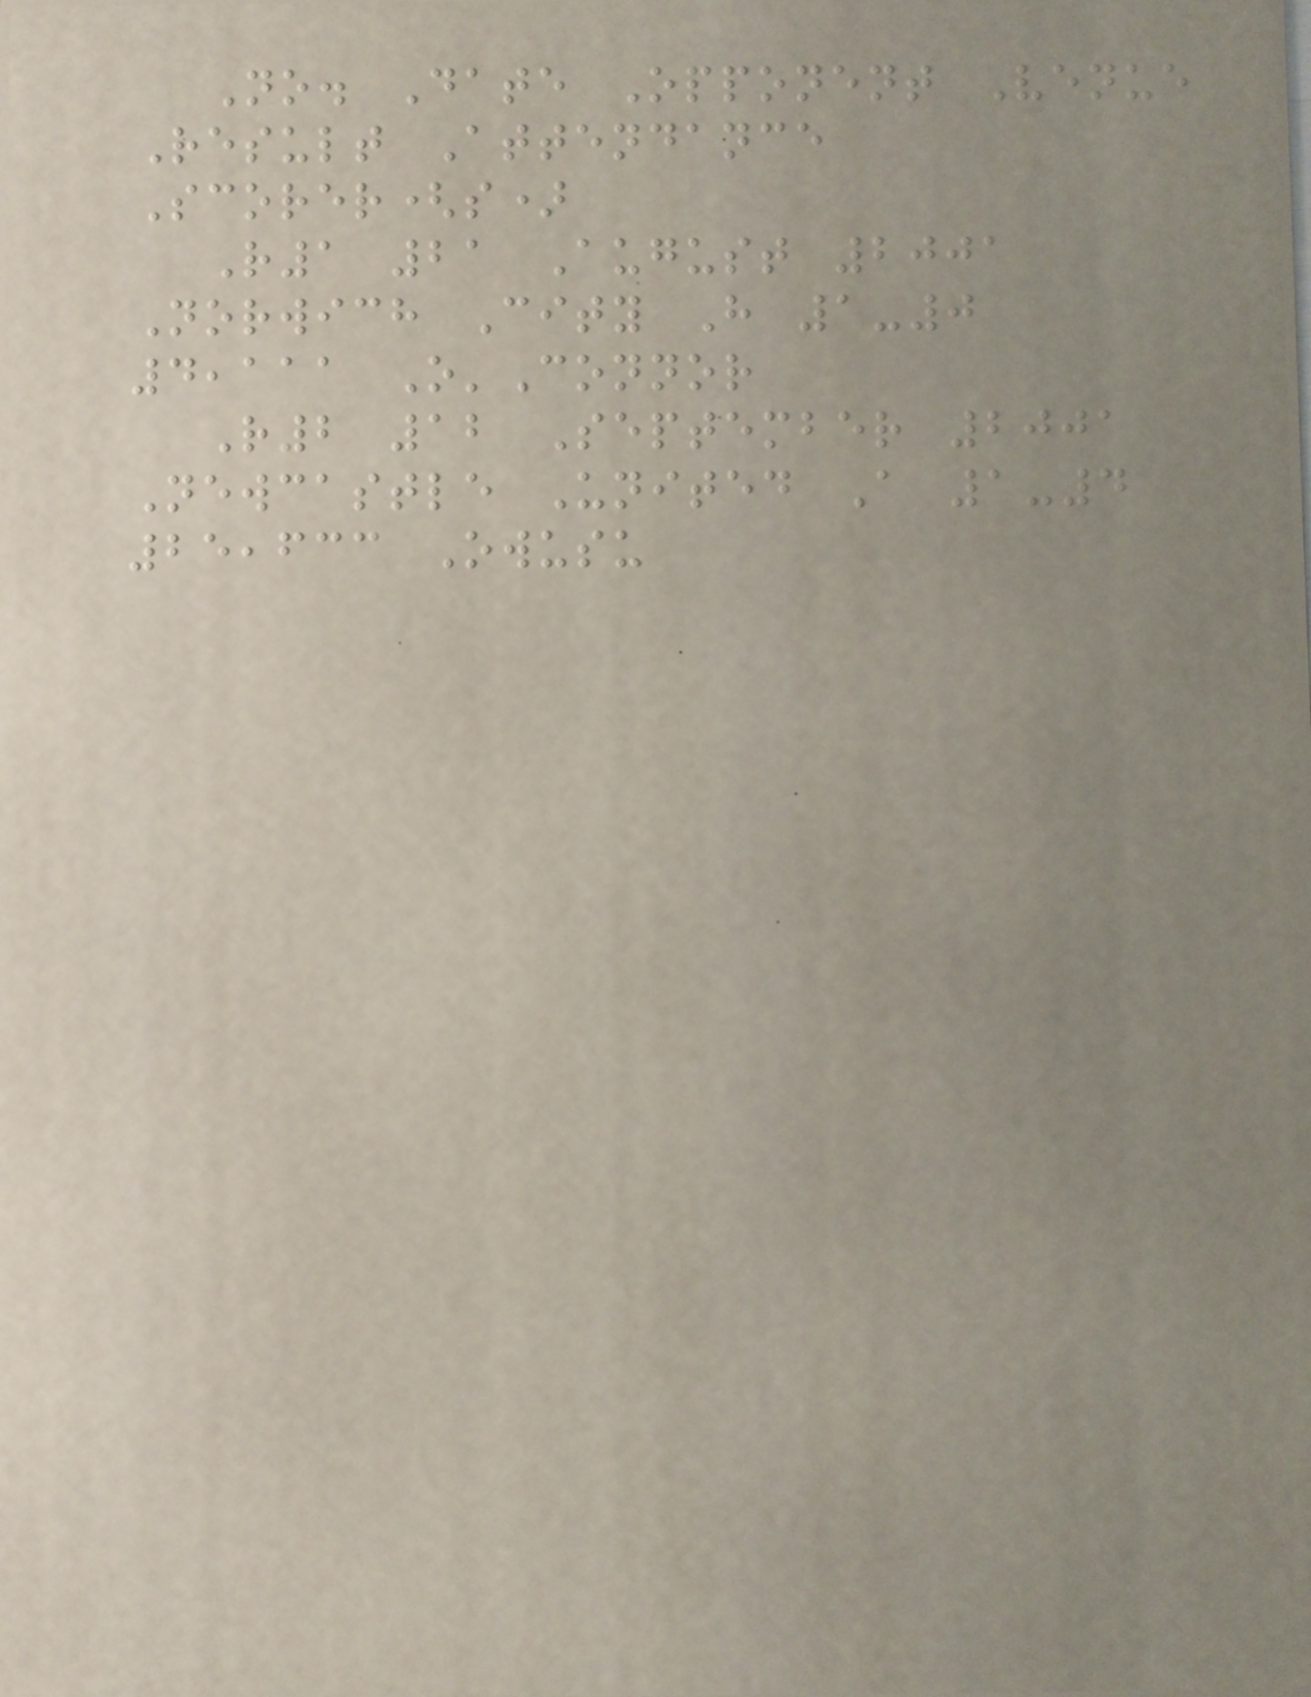No. Date Opponent Venue
Result Attendance
Scorer(s)
R1 21 August 2001
Norwich City H 1-0
4,111 O'Connor
R2 12 September 2001
Newcastle United A 1-4
25,633 Owusu
